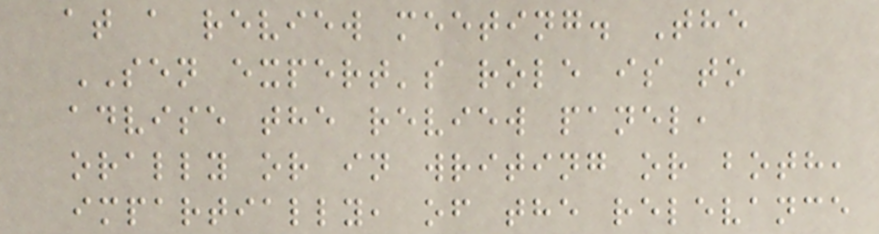at a review meeting. The
SEN expert's role is to
advise the review panel,
orally or in writing or both,
impartially, of the relevance
